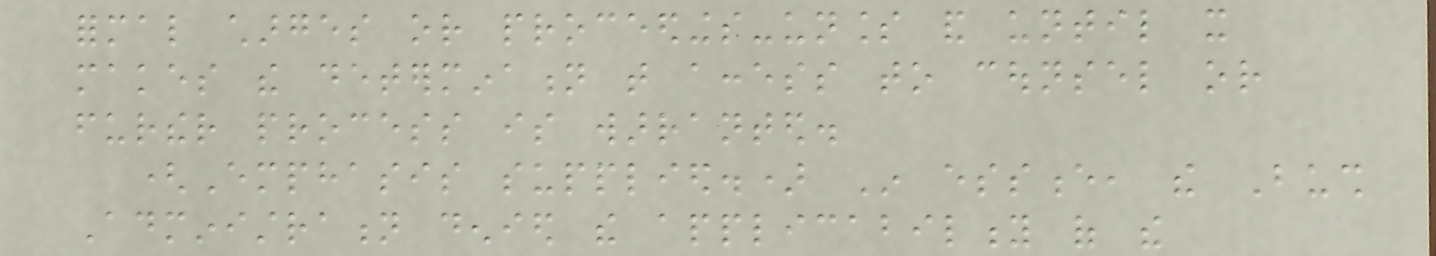formal charges or proceedings-unless and until it
makes the determination that access to counsel or
further process is warranted.
(Emphasis supplied.) In essence, the Bush
Administration denied the applicability of the
